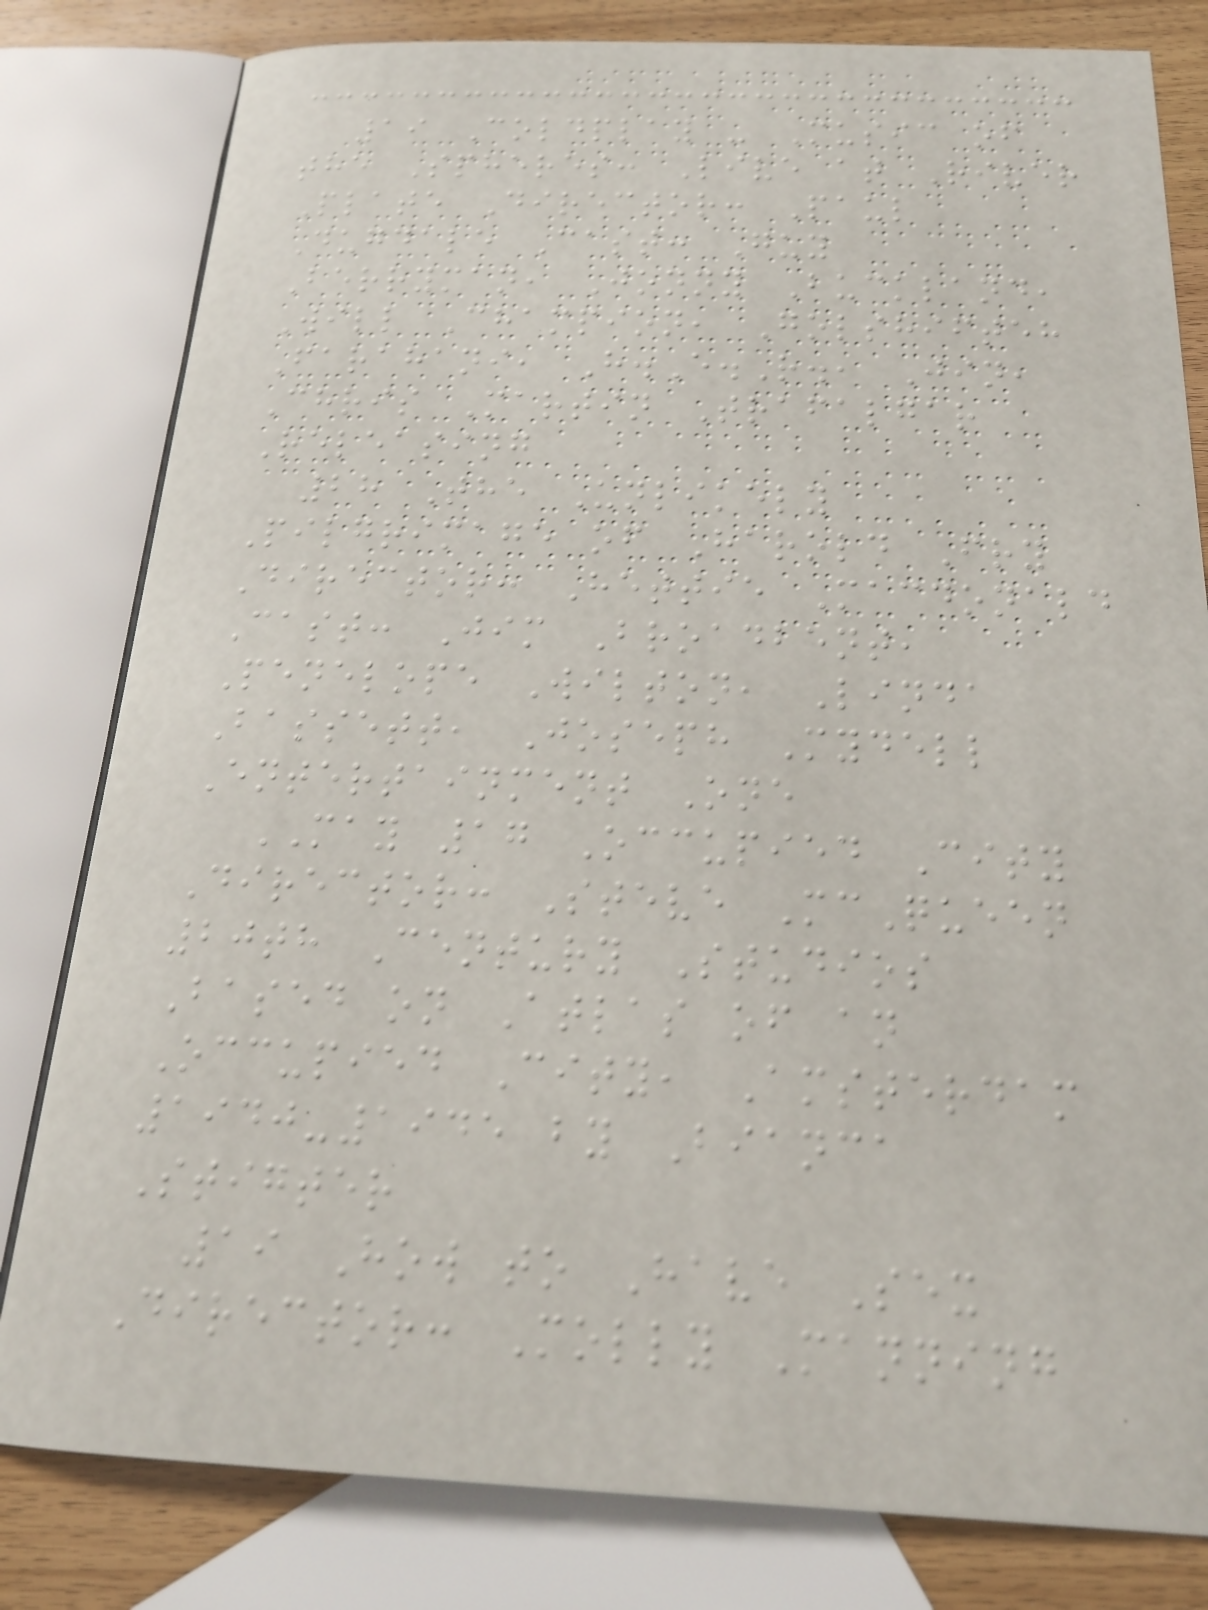19 Coldplay - Music of
the Spheres: Live at River
Plate Director: Paul
Dugdale Cast: Guy
Berryman, Jonny Buckland,
Will Champion, Golshifteh
Farahani, H.E.R., Jin,
Chris Martin Trafalgar
Releasing
28 The Unlikely
Pilgrimage of Harold Fry
Director: Hettie Macdonald
Cast: Jim Broadbent,
Penelope Wilton, Linda
Bassett, Joseph Mydell
Entertainment One
MAY 17 Occupied City
Director: Steve McQueen
20th Century Studios
Based on Atlas of an
Occupied City, Amsterdam
1940-1945 by Bianca
Stigter
19 How to Have Sex
Director: Molly Manning
